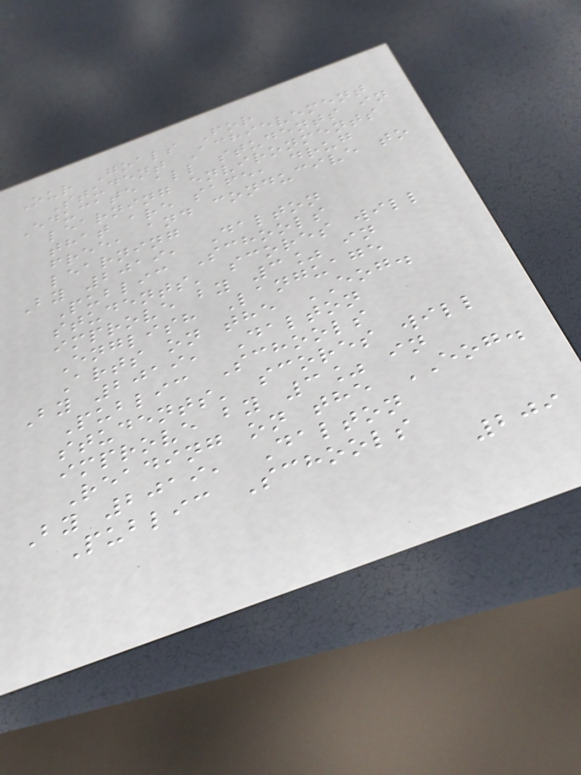Our Goals For
Student Achievement
Educate all students in
learning environments
that are safe, drug
free, and conducive to
learning
By 2019, Dalton
Public Schools
students' scores will
improve by 3% in
English Language
Arts on the EOG.
By 2019, Dalton
Public Schools
students' scores will
improve by 3% in
Reading on the EOG.
By 2019, Dalton
Public Schools
209
